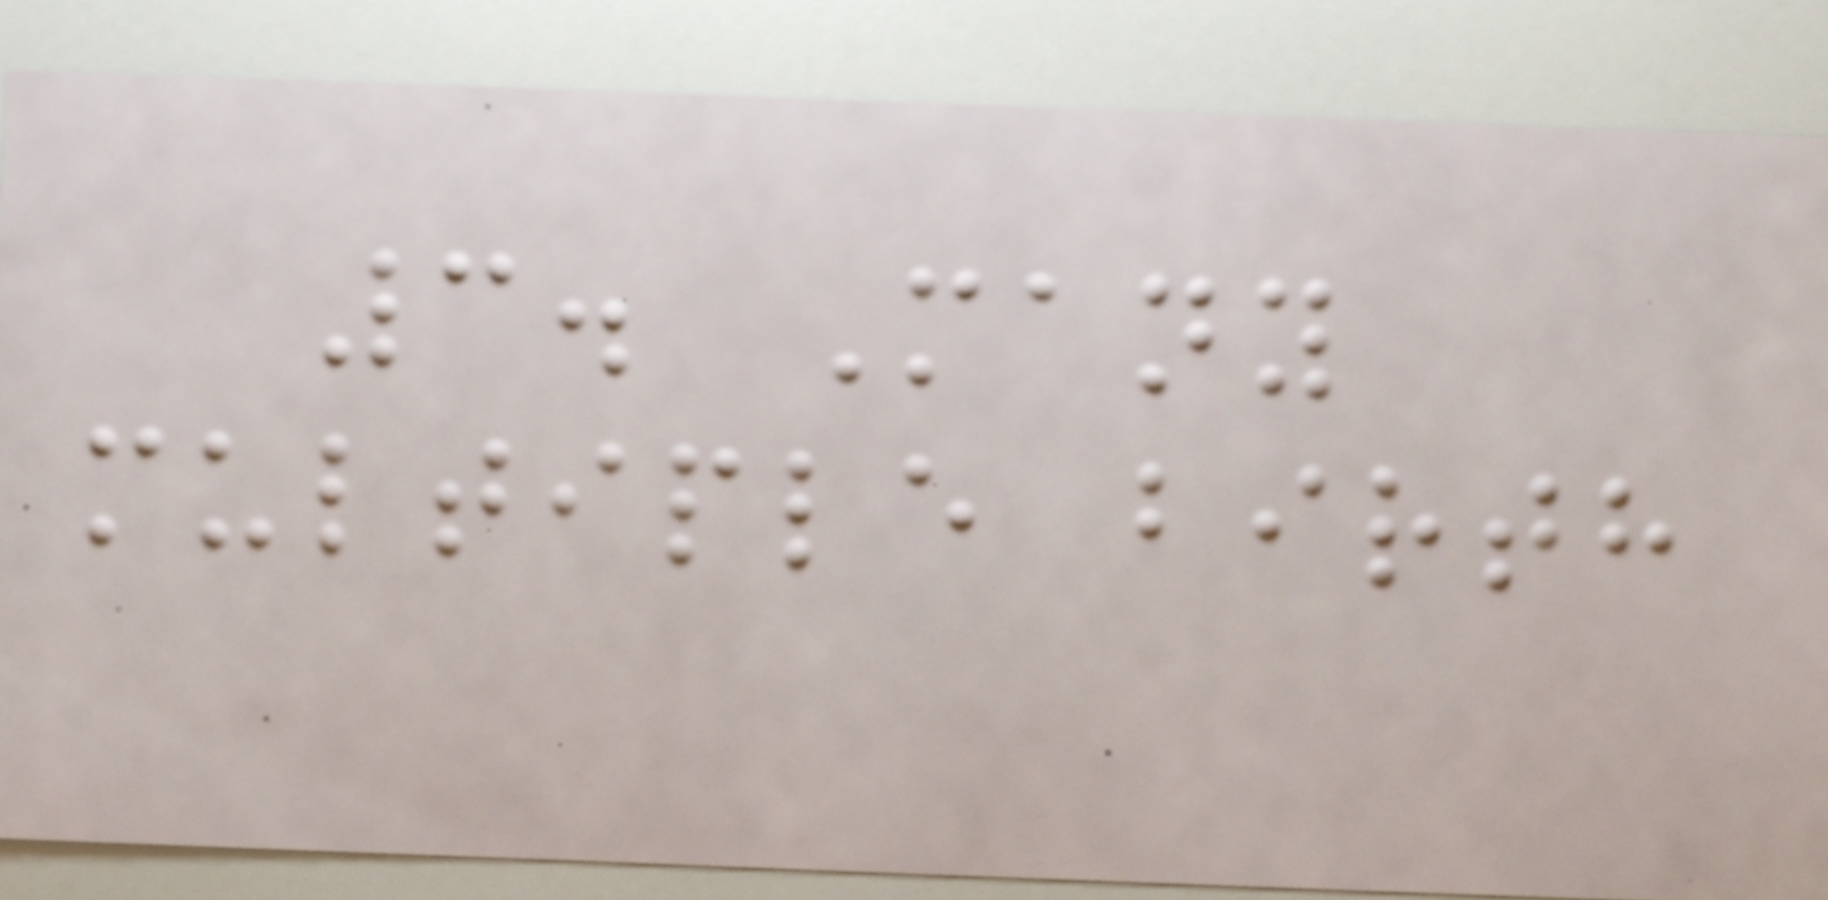3. Many
multiple birth
